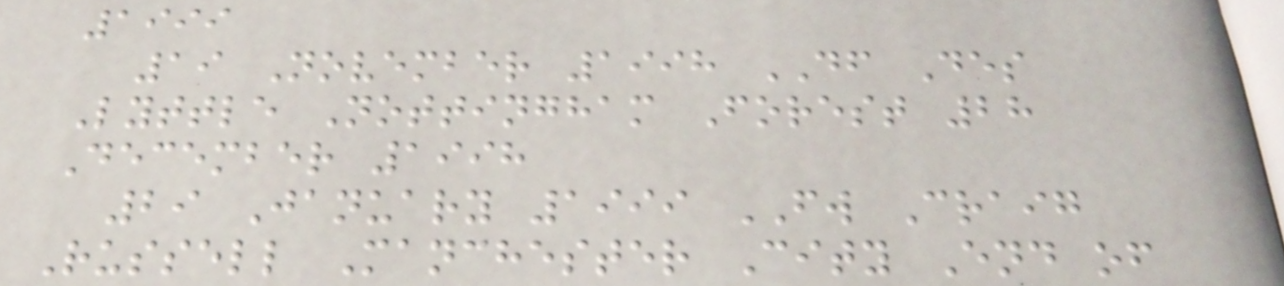1999
19 November 1998 DF Des
Lyttle Nottingham Forest 28
December 1998
29 January 1999 FW Craig
Russell Manchester City End of
